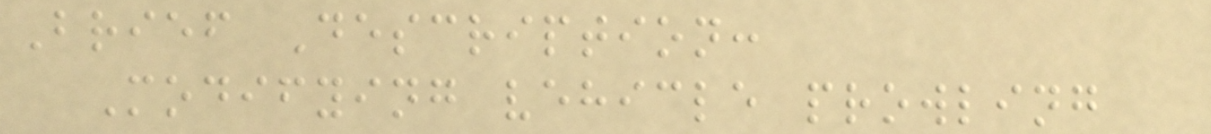Brief Description:
Modifying vehicle prowling
